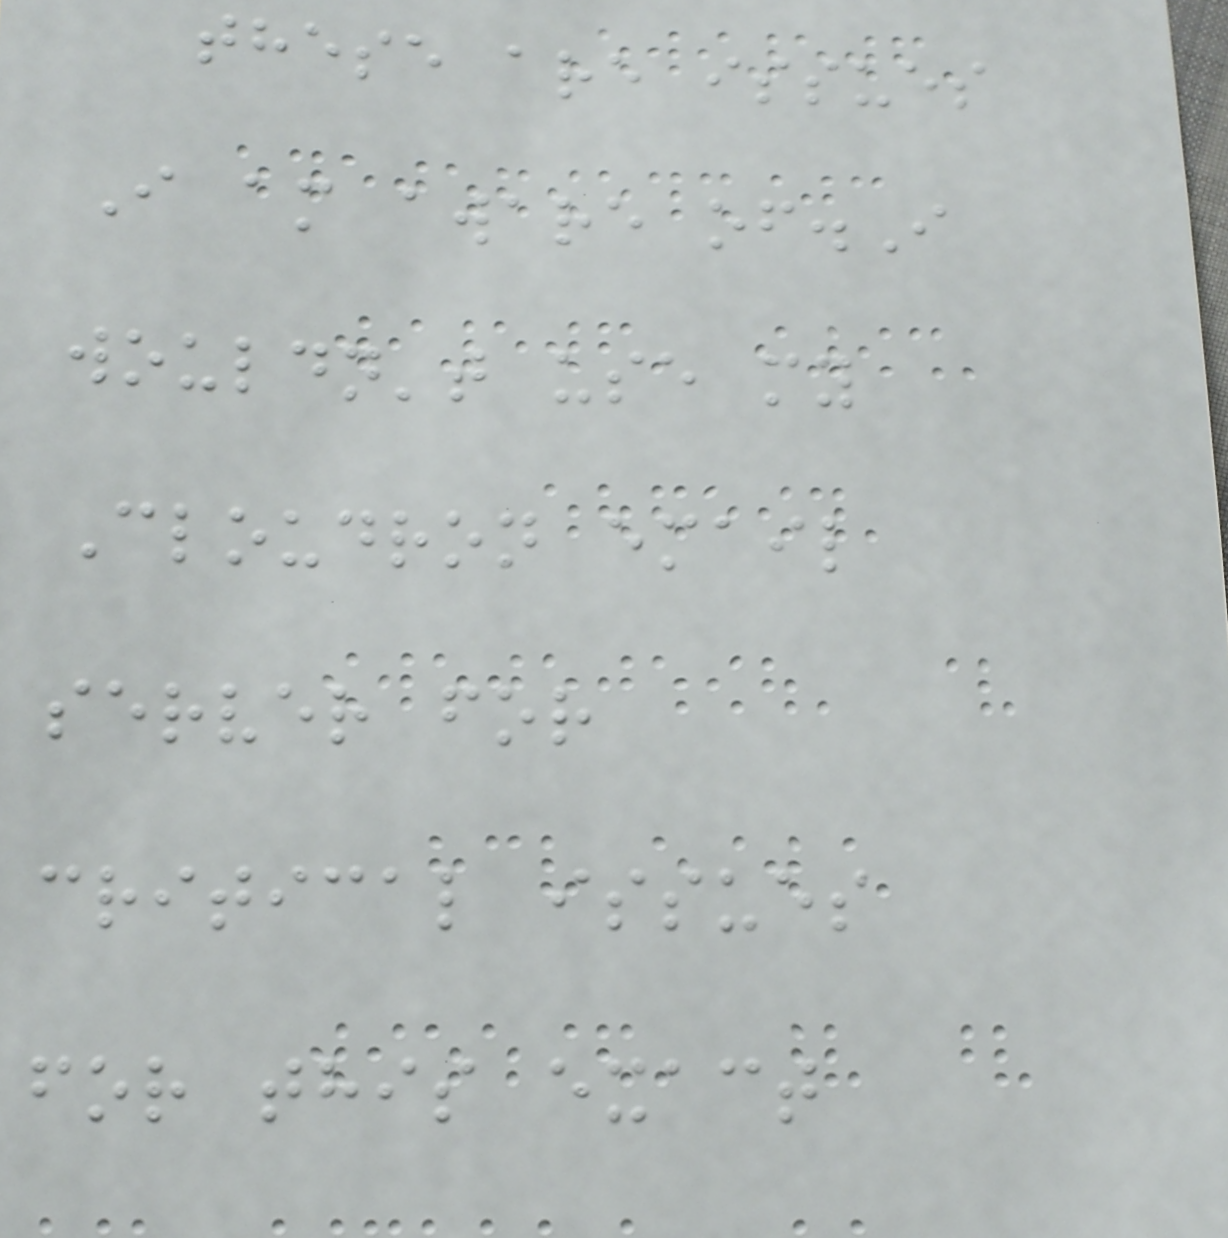these are issues
I am aware of.I
wouldn't use my
Cloudron email
server for
critical issues
for this exact
